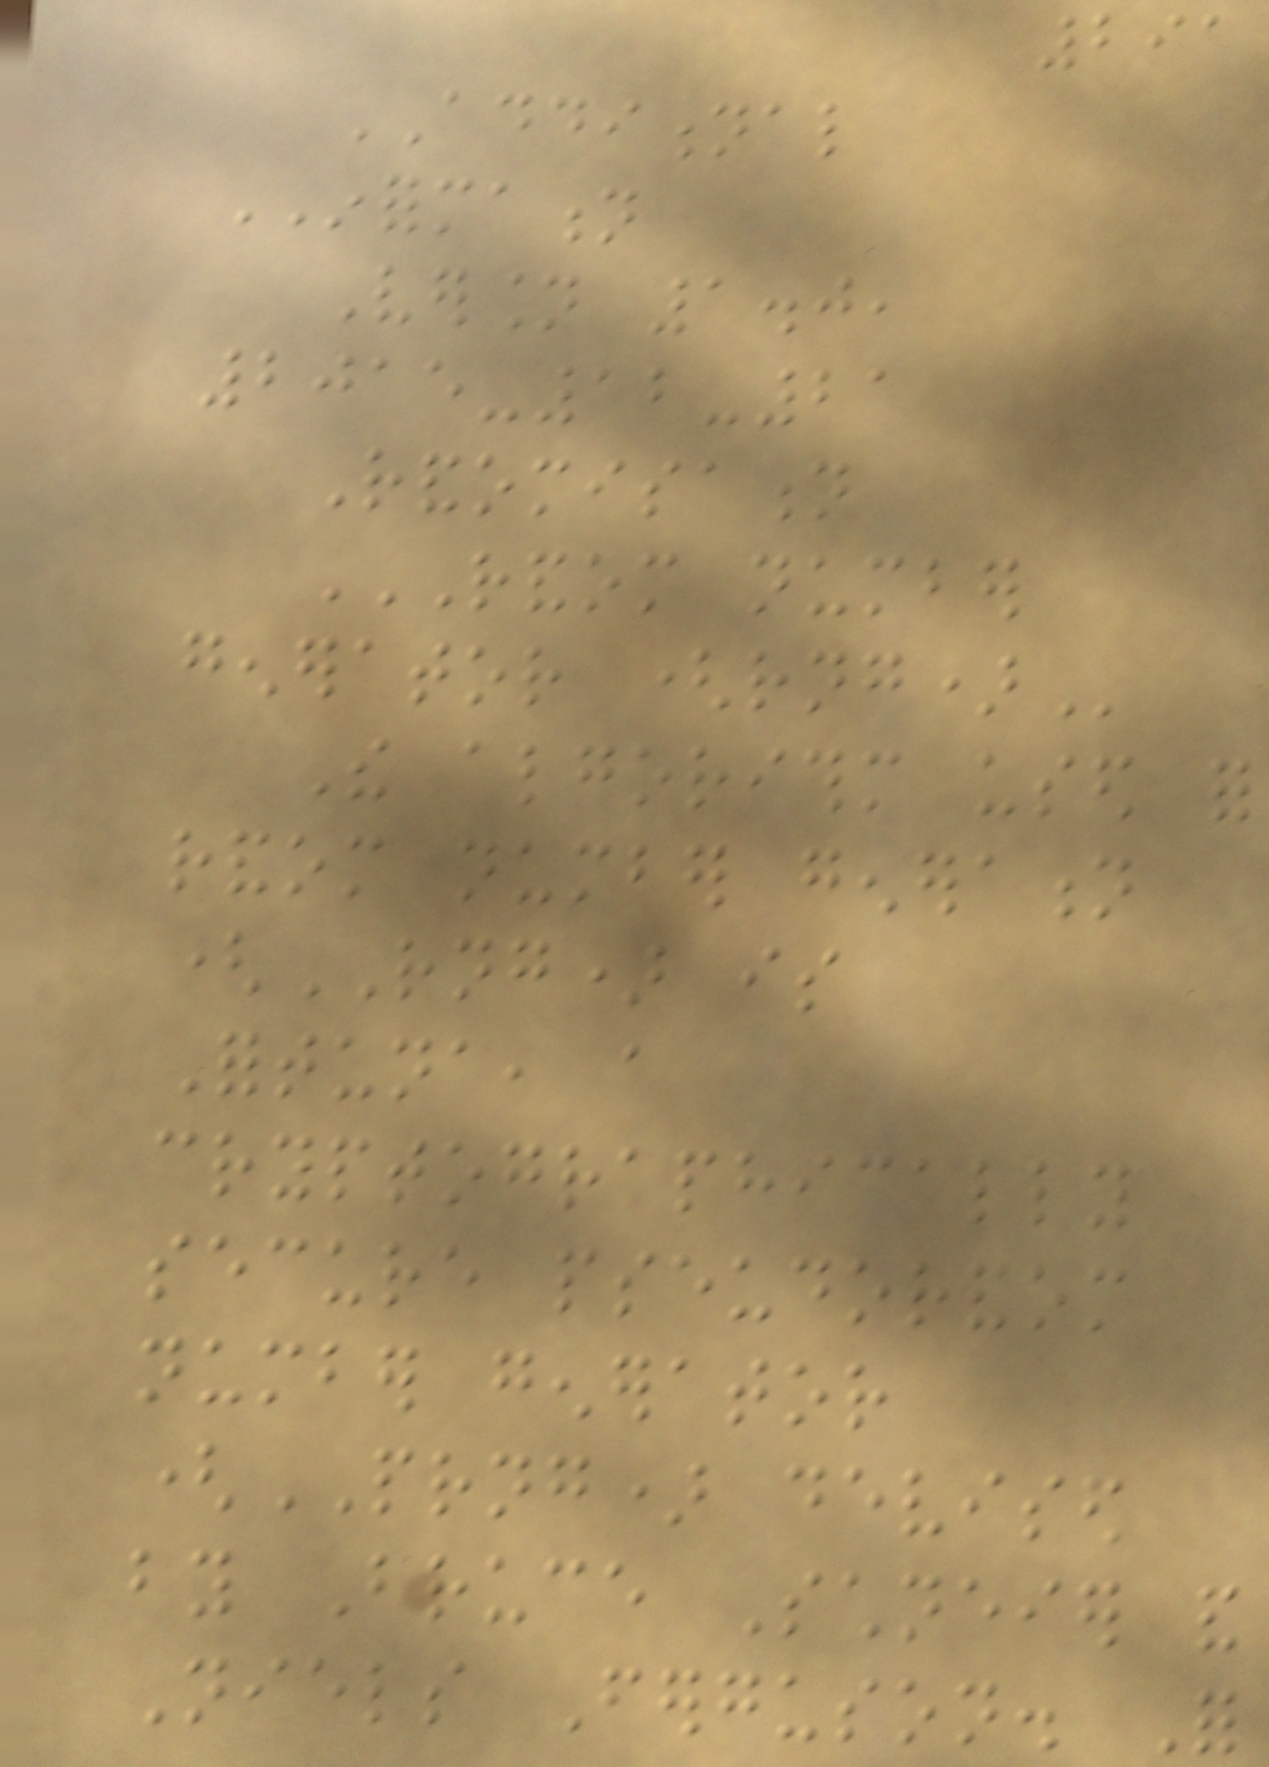291
ADDITIONAL
INFORMATION
Version 1.0,
2015-12-21
Randomisation
RANDOM NUMBER
GENERATOR (RNG)
The algorithm used for
random number generation
(RNG) is
Fortuna, a
cryptographically
secure pseudorandom
number generator
(PRNG) devised
by Bruce Schneier and
Niels Ferguson. For
